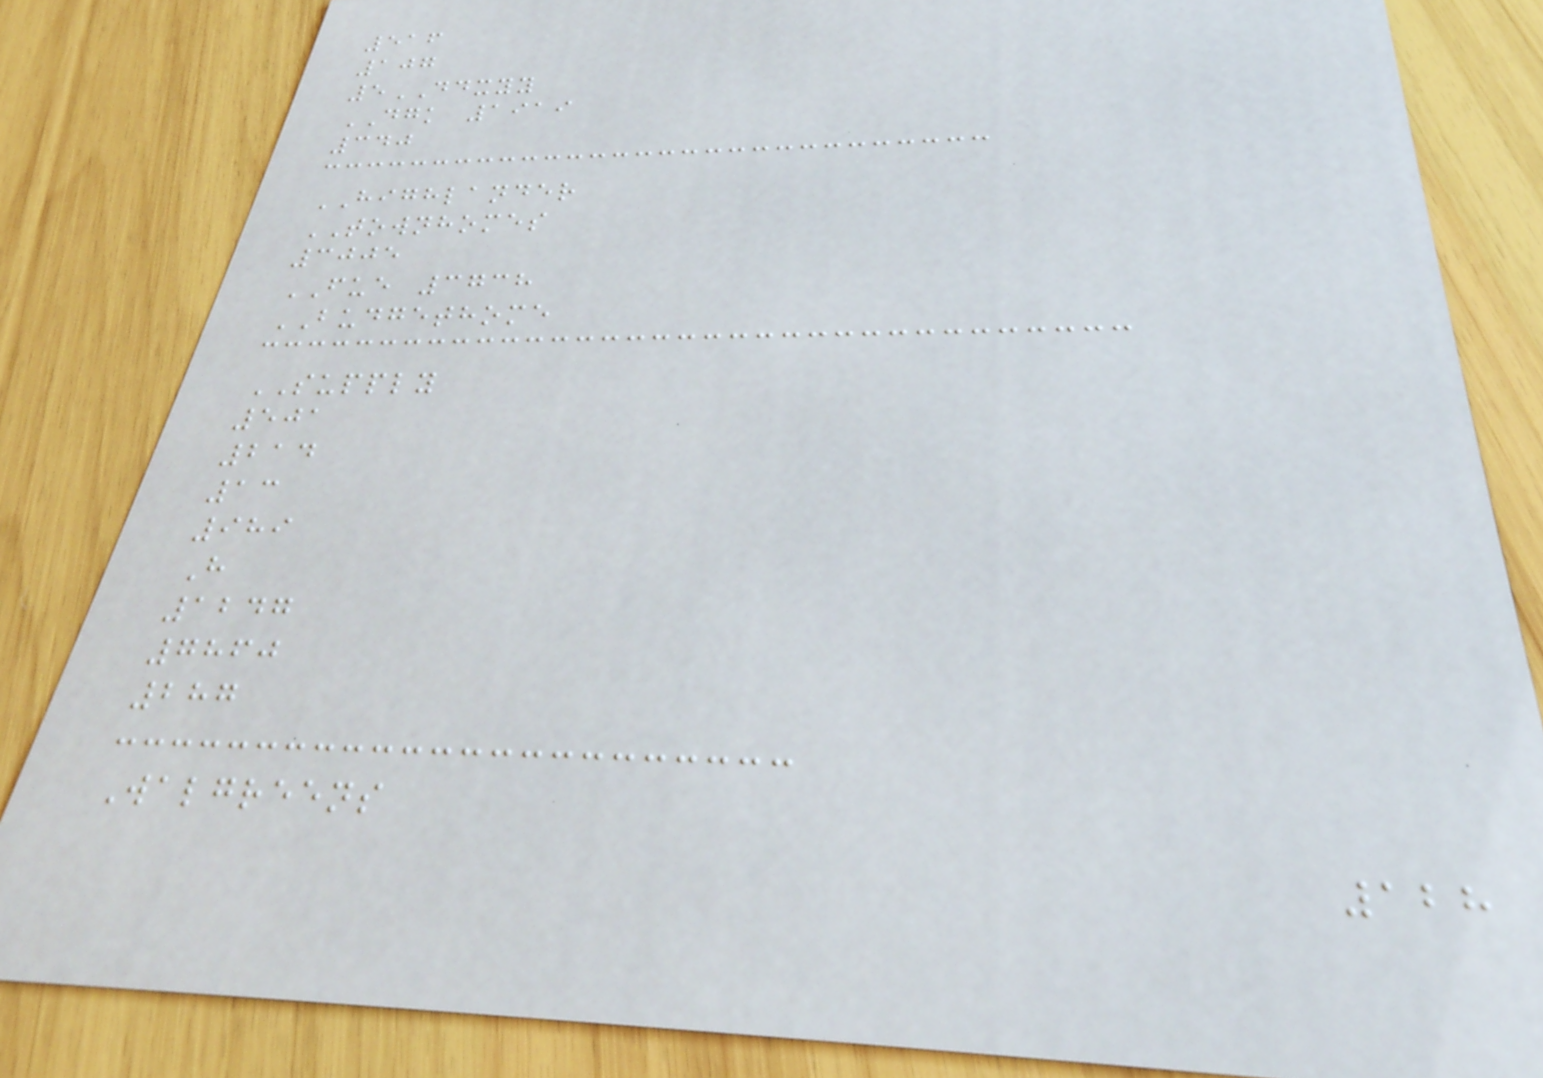516
107
5DDXYY
DGK 1919
340
HIGHLANDER
TOWNHOMES
3005
FUE 3738
BUDGETHOME
SUPPLY
501
214
13
989
H
1247
7860
287
Walgreens
128
